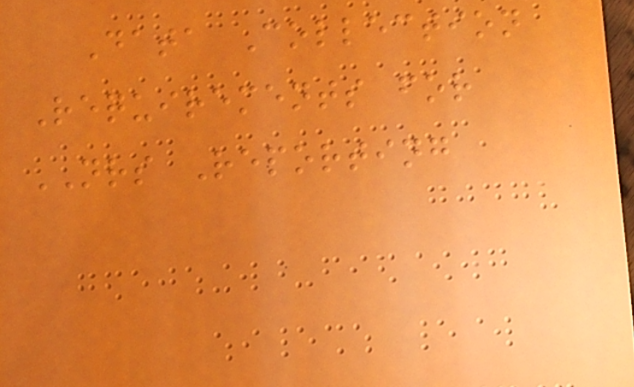Data Collection
Requirements for
NRS Reporting
